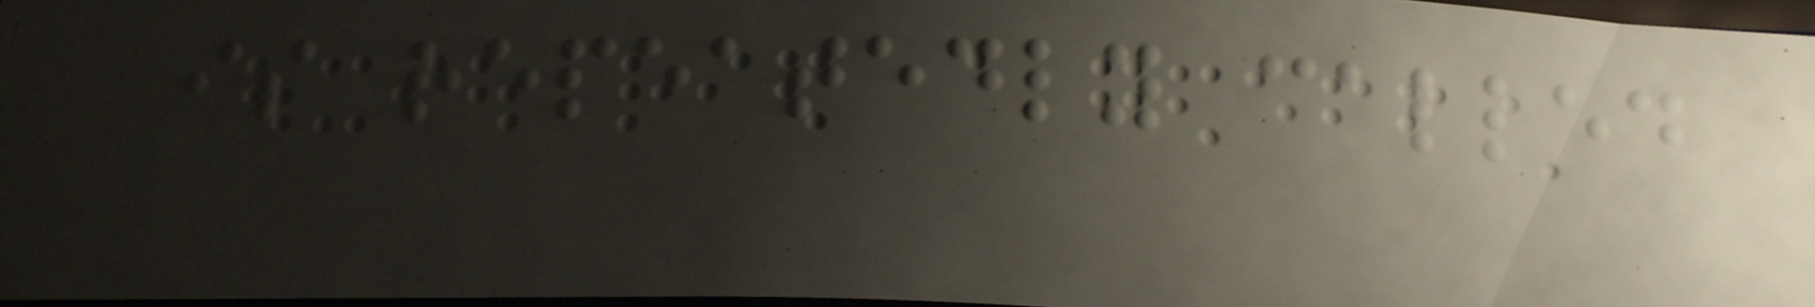is repeatedly called
